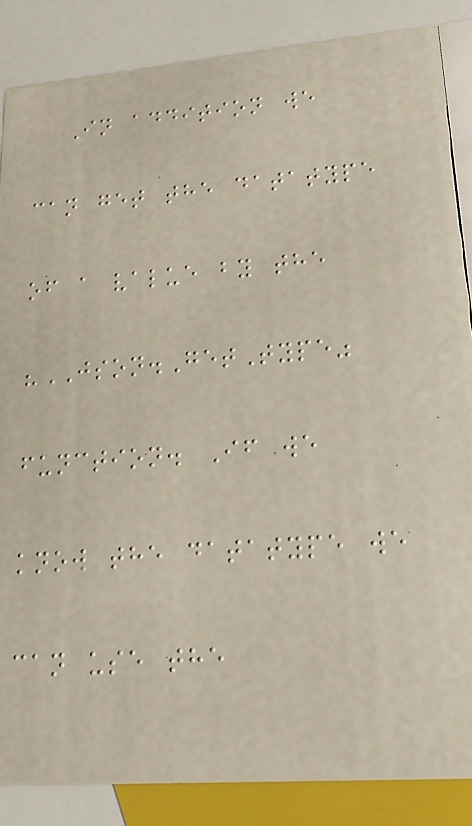In addition we
can get the datatype
of a value by the
"JSON.GetType"
function. If we
know the datatype we
can use the
